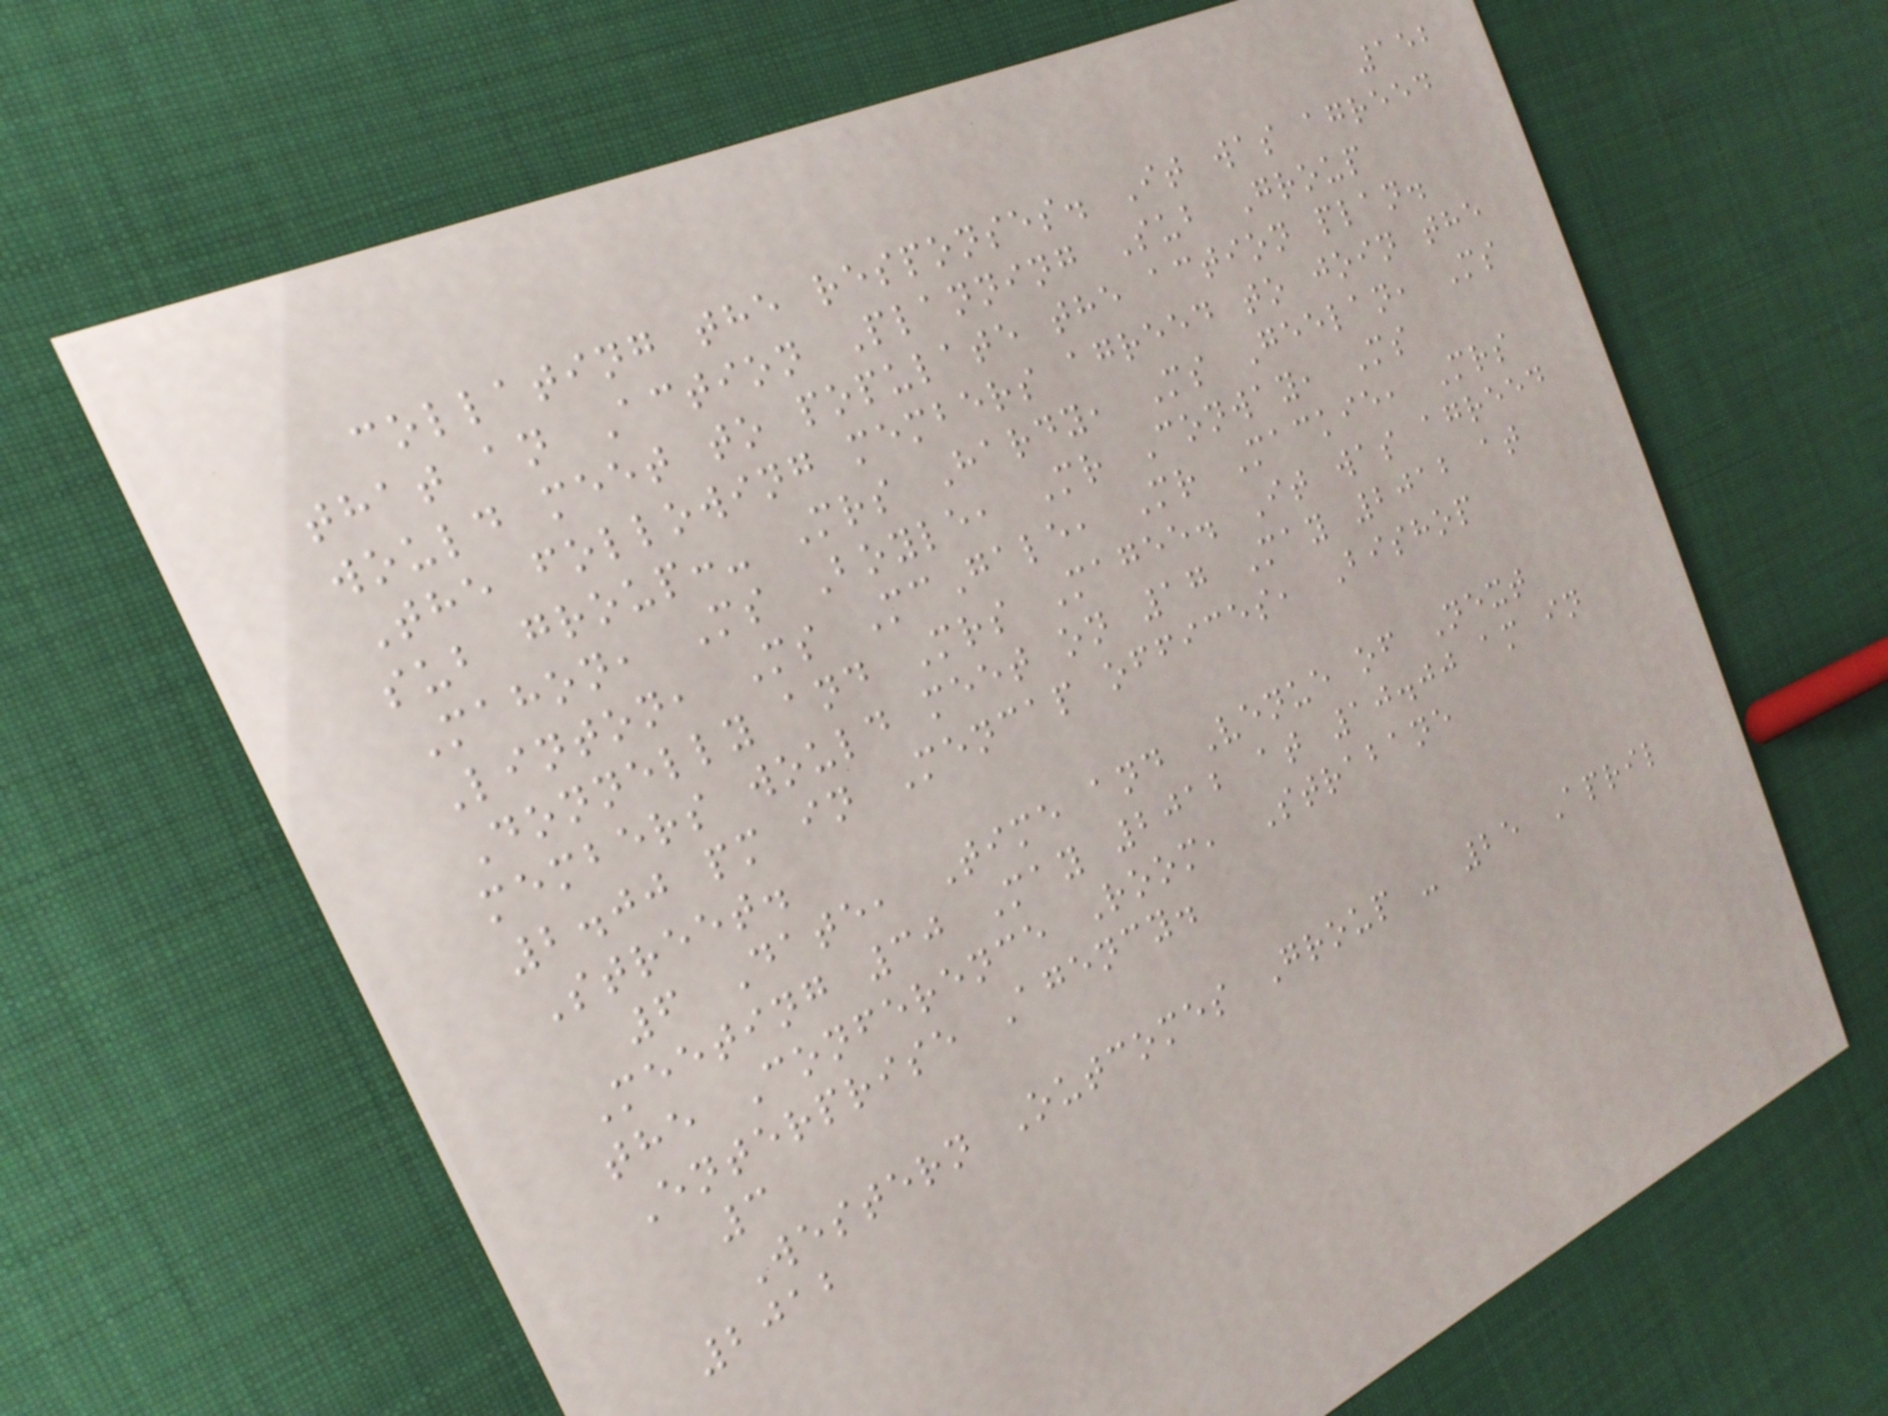152
collating the responses. It was agreed
that an Action Planning Sub Group
would meet to populate the action plan.
The following members agreed to join the
sub group:- Mrs Hardy, Ms Geelan, Ms
Mahon, Ms Boyle, Mr Conway, Ms
Linton, Ms McGale, Mr Mackie, Mrs
Donnelly and Mrs Magee. It was agreed
members would meet on 17 May 2012 at
2.00 pm in Mencap offices, Bishop
Street.
6 Date, Time and Venue of Next
Meeting 30 May 2012 at 10.00 am in
the Conference Room, Strabane
Enterprise Agency.
3
Western Outcomes Group - 25 April
2012
